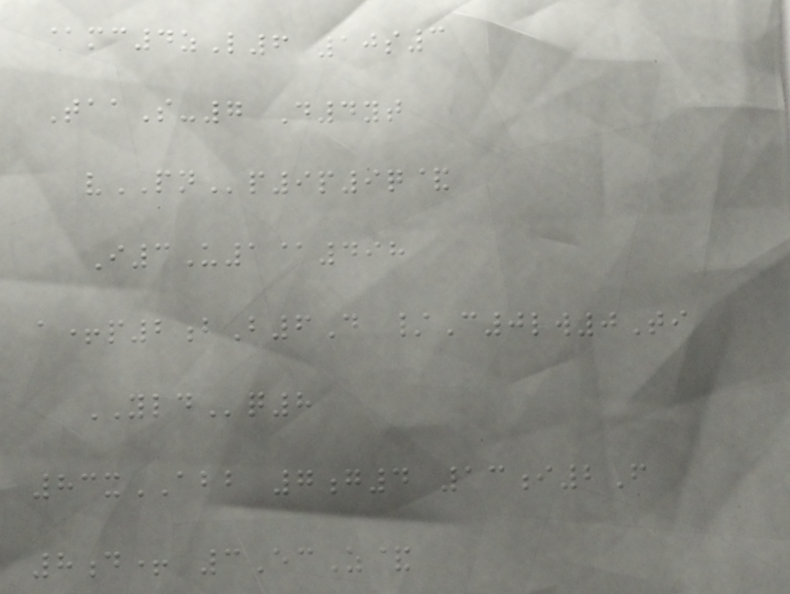@mc4zL6 10s3
TaaS-7 D4yt
vPNp9p9q&
I3U1@498
a+p2bB6D /C0lw0Ti
YLDq8
83xABB 7g4 13i2F
8d+ 3EcZ&
